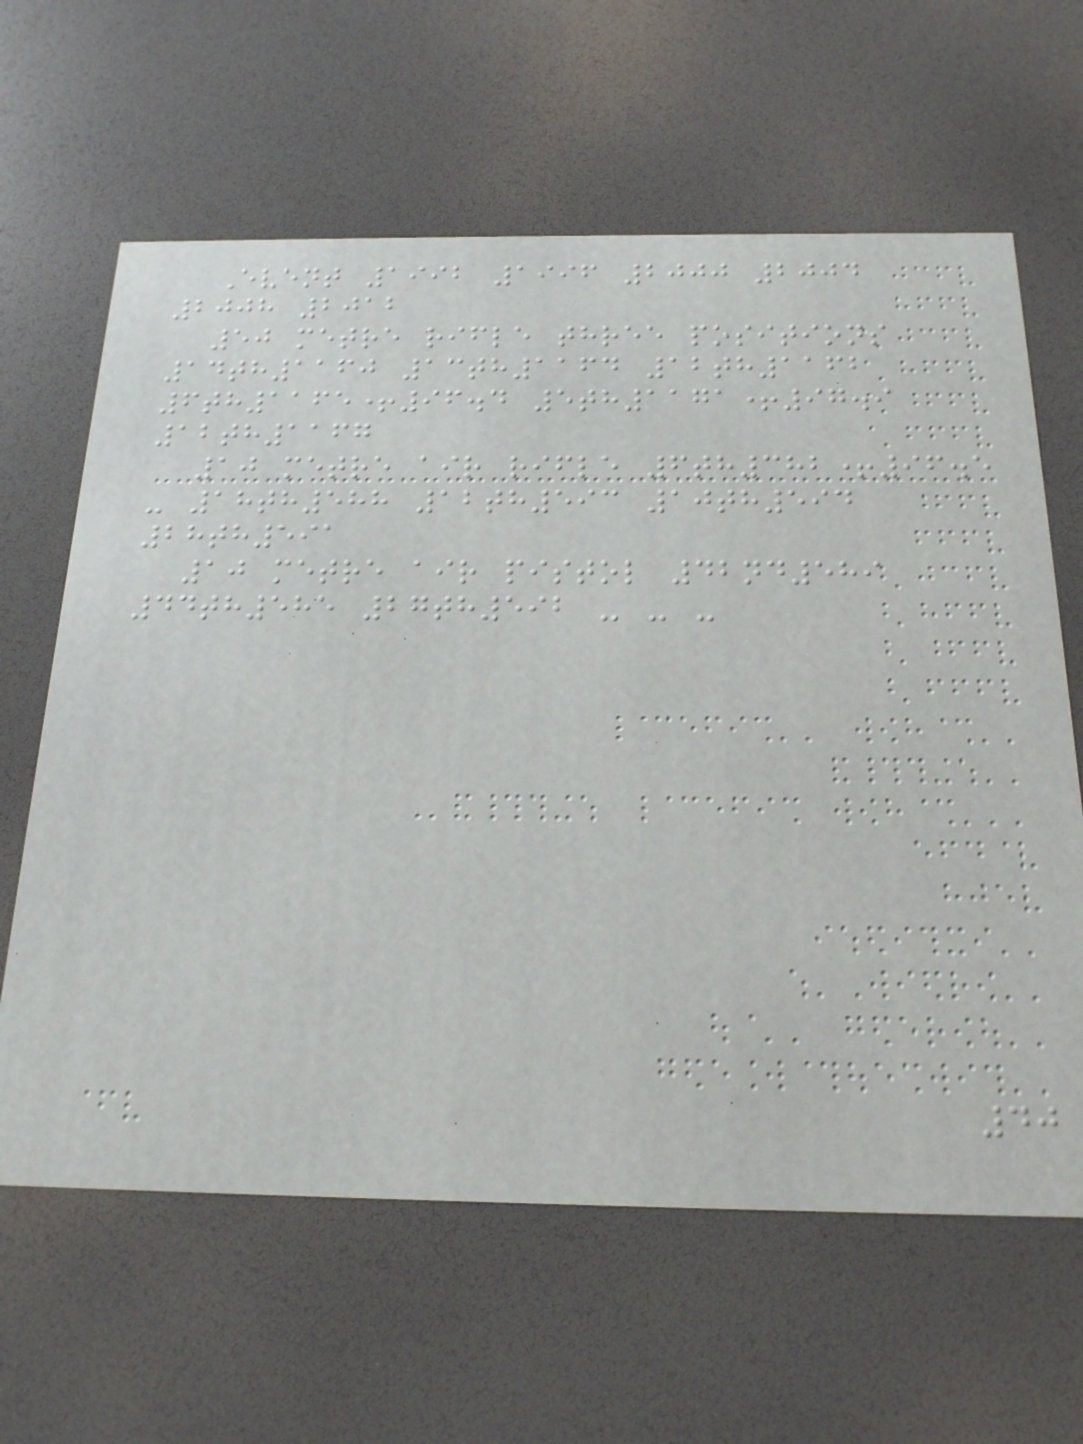Event 1992 1996 2000 2004
2008 2012
50 metre rifle three positions
14th1160 13th1164 12th1162
6th1165+96.4 5th1171+97.9
12th1167
10 metre air rifle 6th382+96.5
- 18th588 12th593 10th594
28th591
10 metre air pistol 42nd589
44th585 27th592 - - -
40
